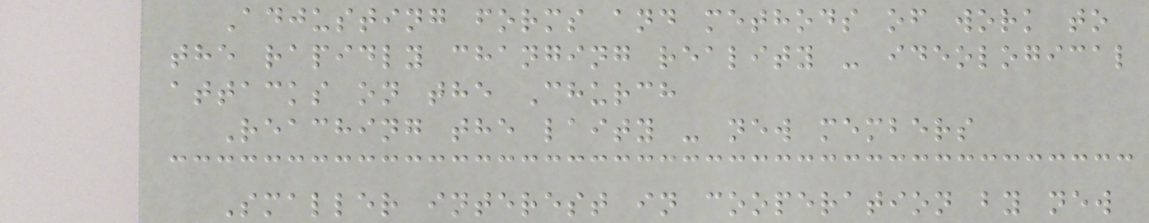Adjusting forms and methods of work to
the rapidly changing reality - ideological
attacks on the Church
Reaching the laity - new members
Smaller interest in cooperation by new
